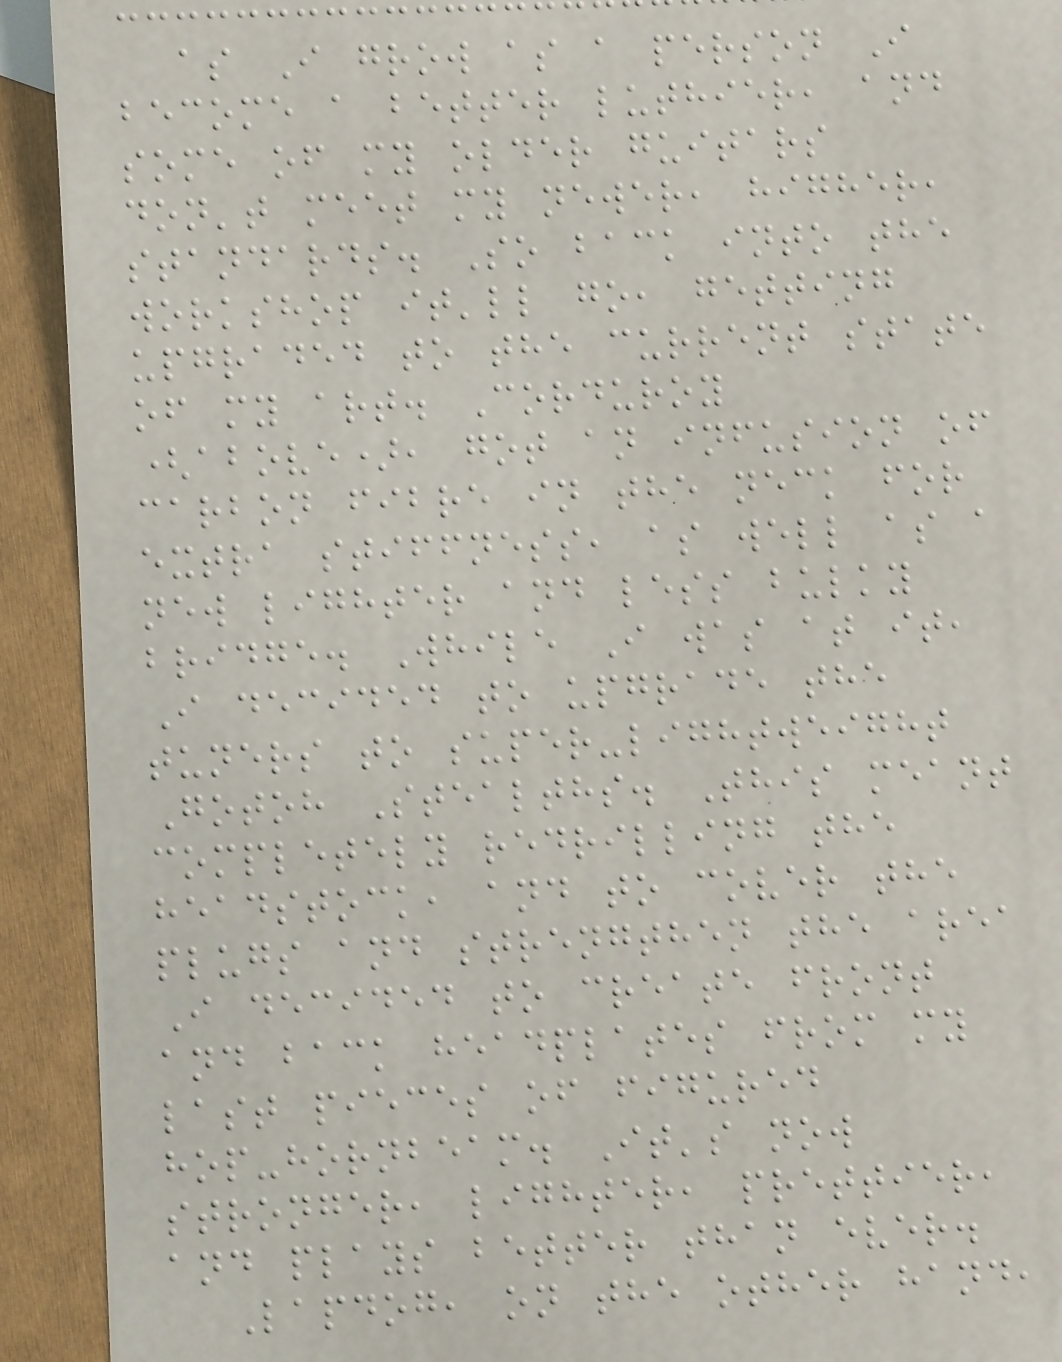as I grow as a person I
become a better luthier, and
some of my older guitars
don't meet my newer, higher,
standards. So back into the
workshop it'll go, getting
upgraded to the current state
of my art. Corduroy
(above), got an infusion of
carbon fibre in the neck for
extra stiffness, as well as a
new lighter and less bulky
bridge. While I was at it,
I decided to upgrade the
tuners to super-lightweight
Gotoh Stealths. This meant
completely redrilling the
headstock, and to cover the
plugs and strengthen the area
I decided to create front
and back headplates from my
last pieces of figured
hop-hornbeam. It's now
stronger, lighter, prettier,
and plays better than ever.
Lapdog, on the other hand,
